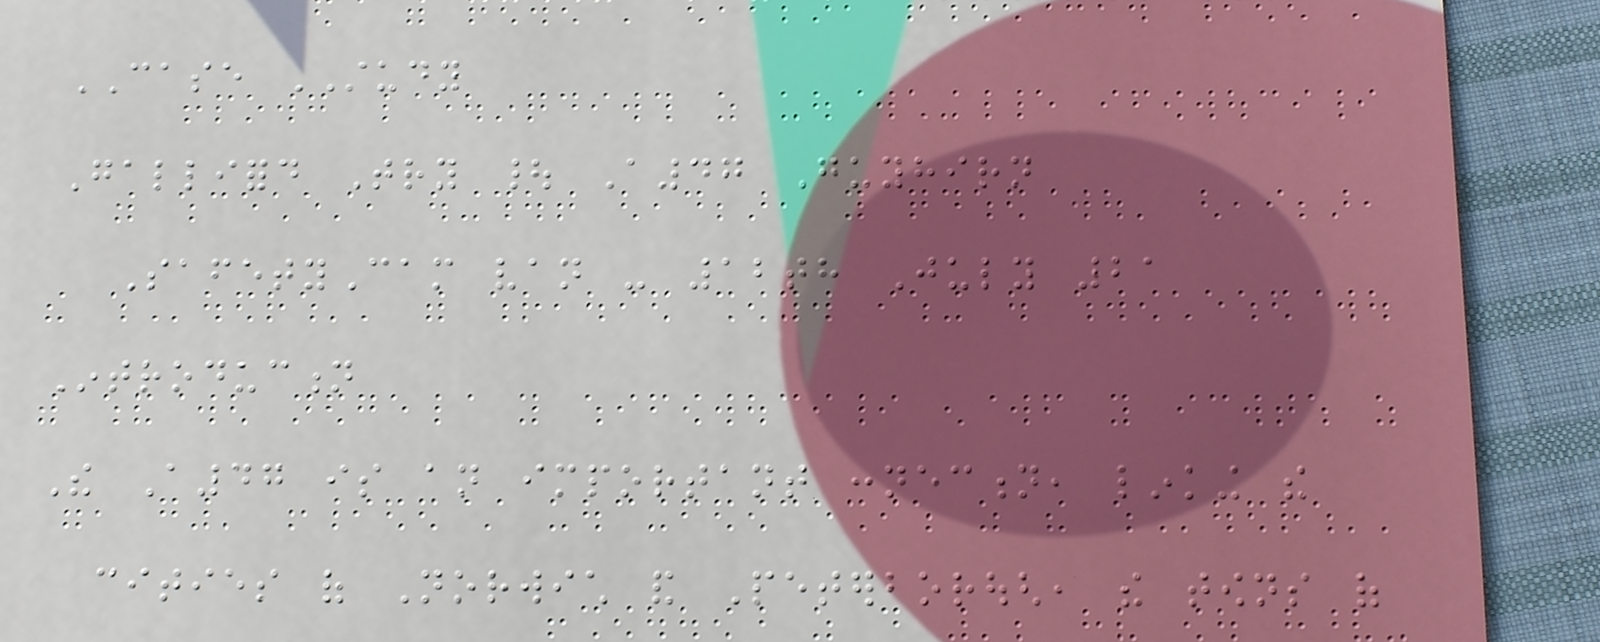CASE STUDY
Galliford Try | A47 Guyhirn
SafetyCam van - 12th July 21
Introduction
The A47 is an important connection, linking the
cities of Norwich and Peterborough, the towns of
